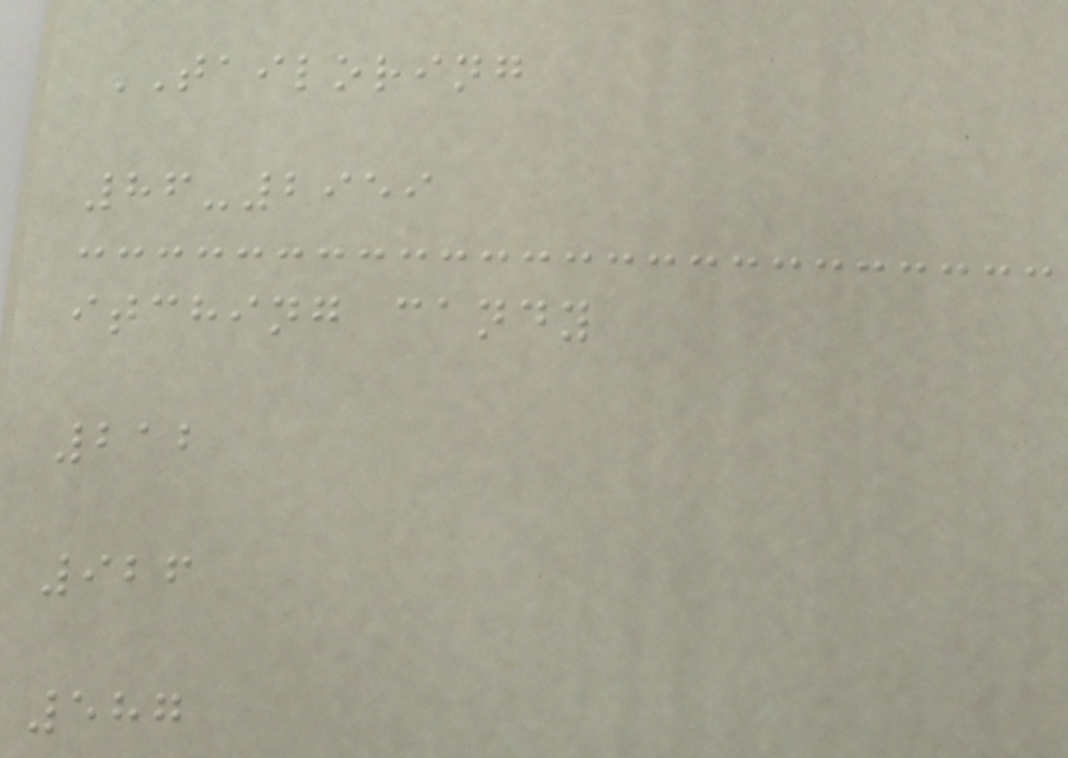TAILORING
86-2959
itching candy
212
926
587
